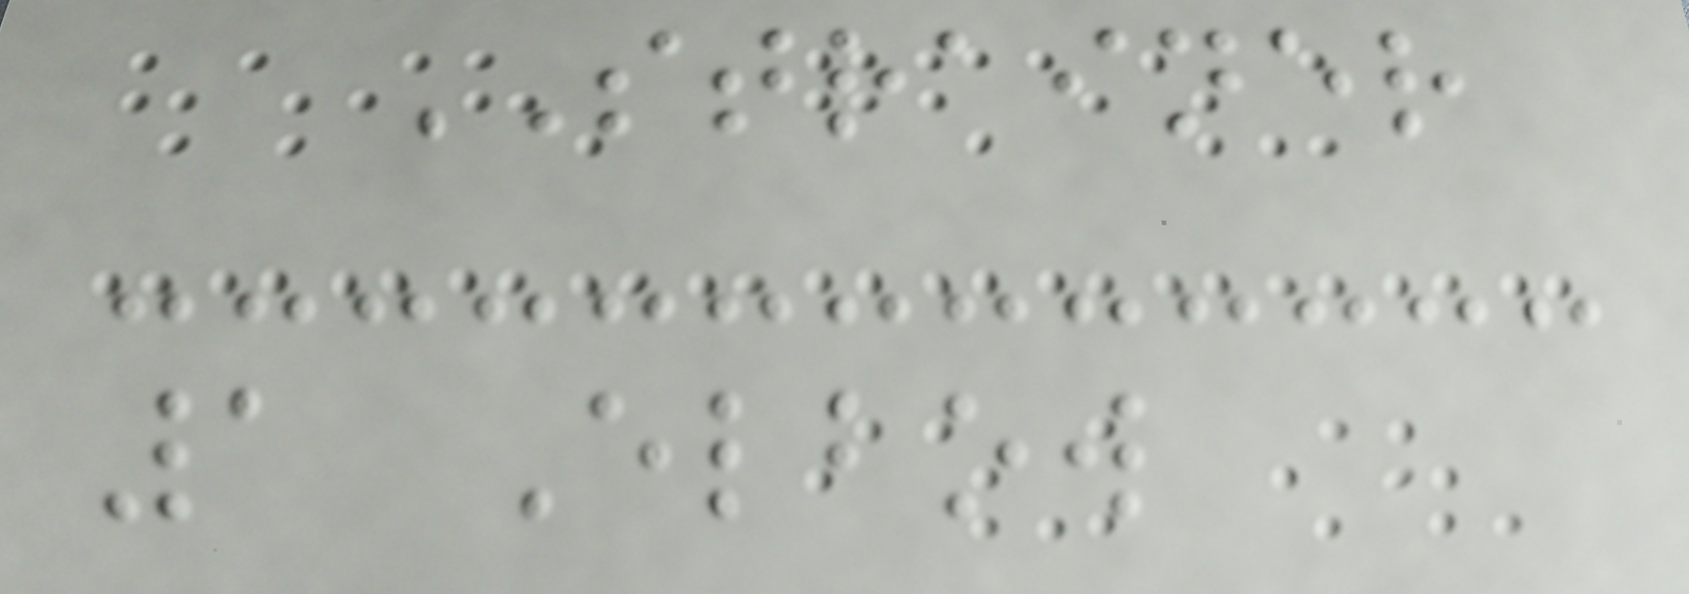STRAINER
1 Elbow
